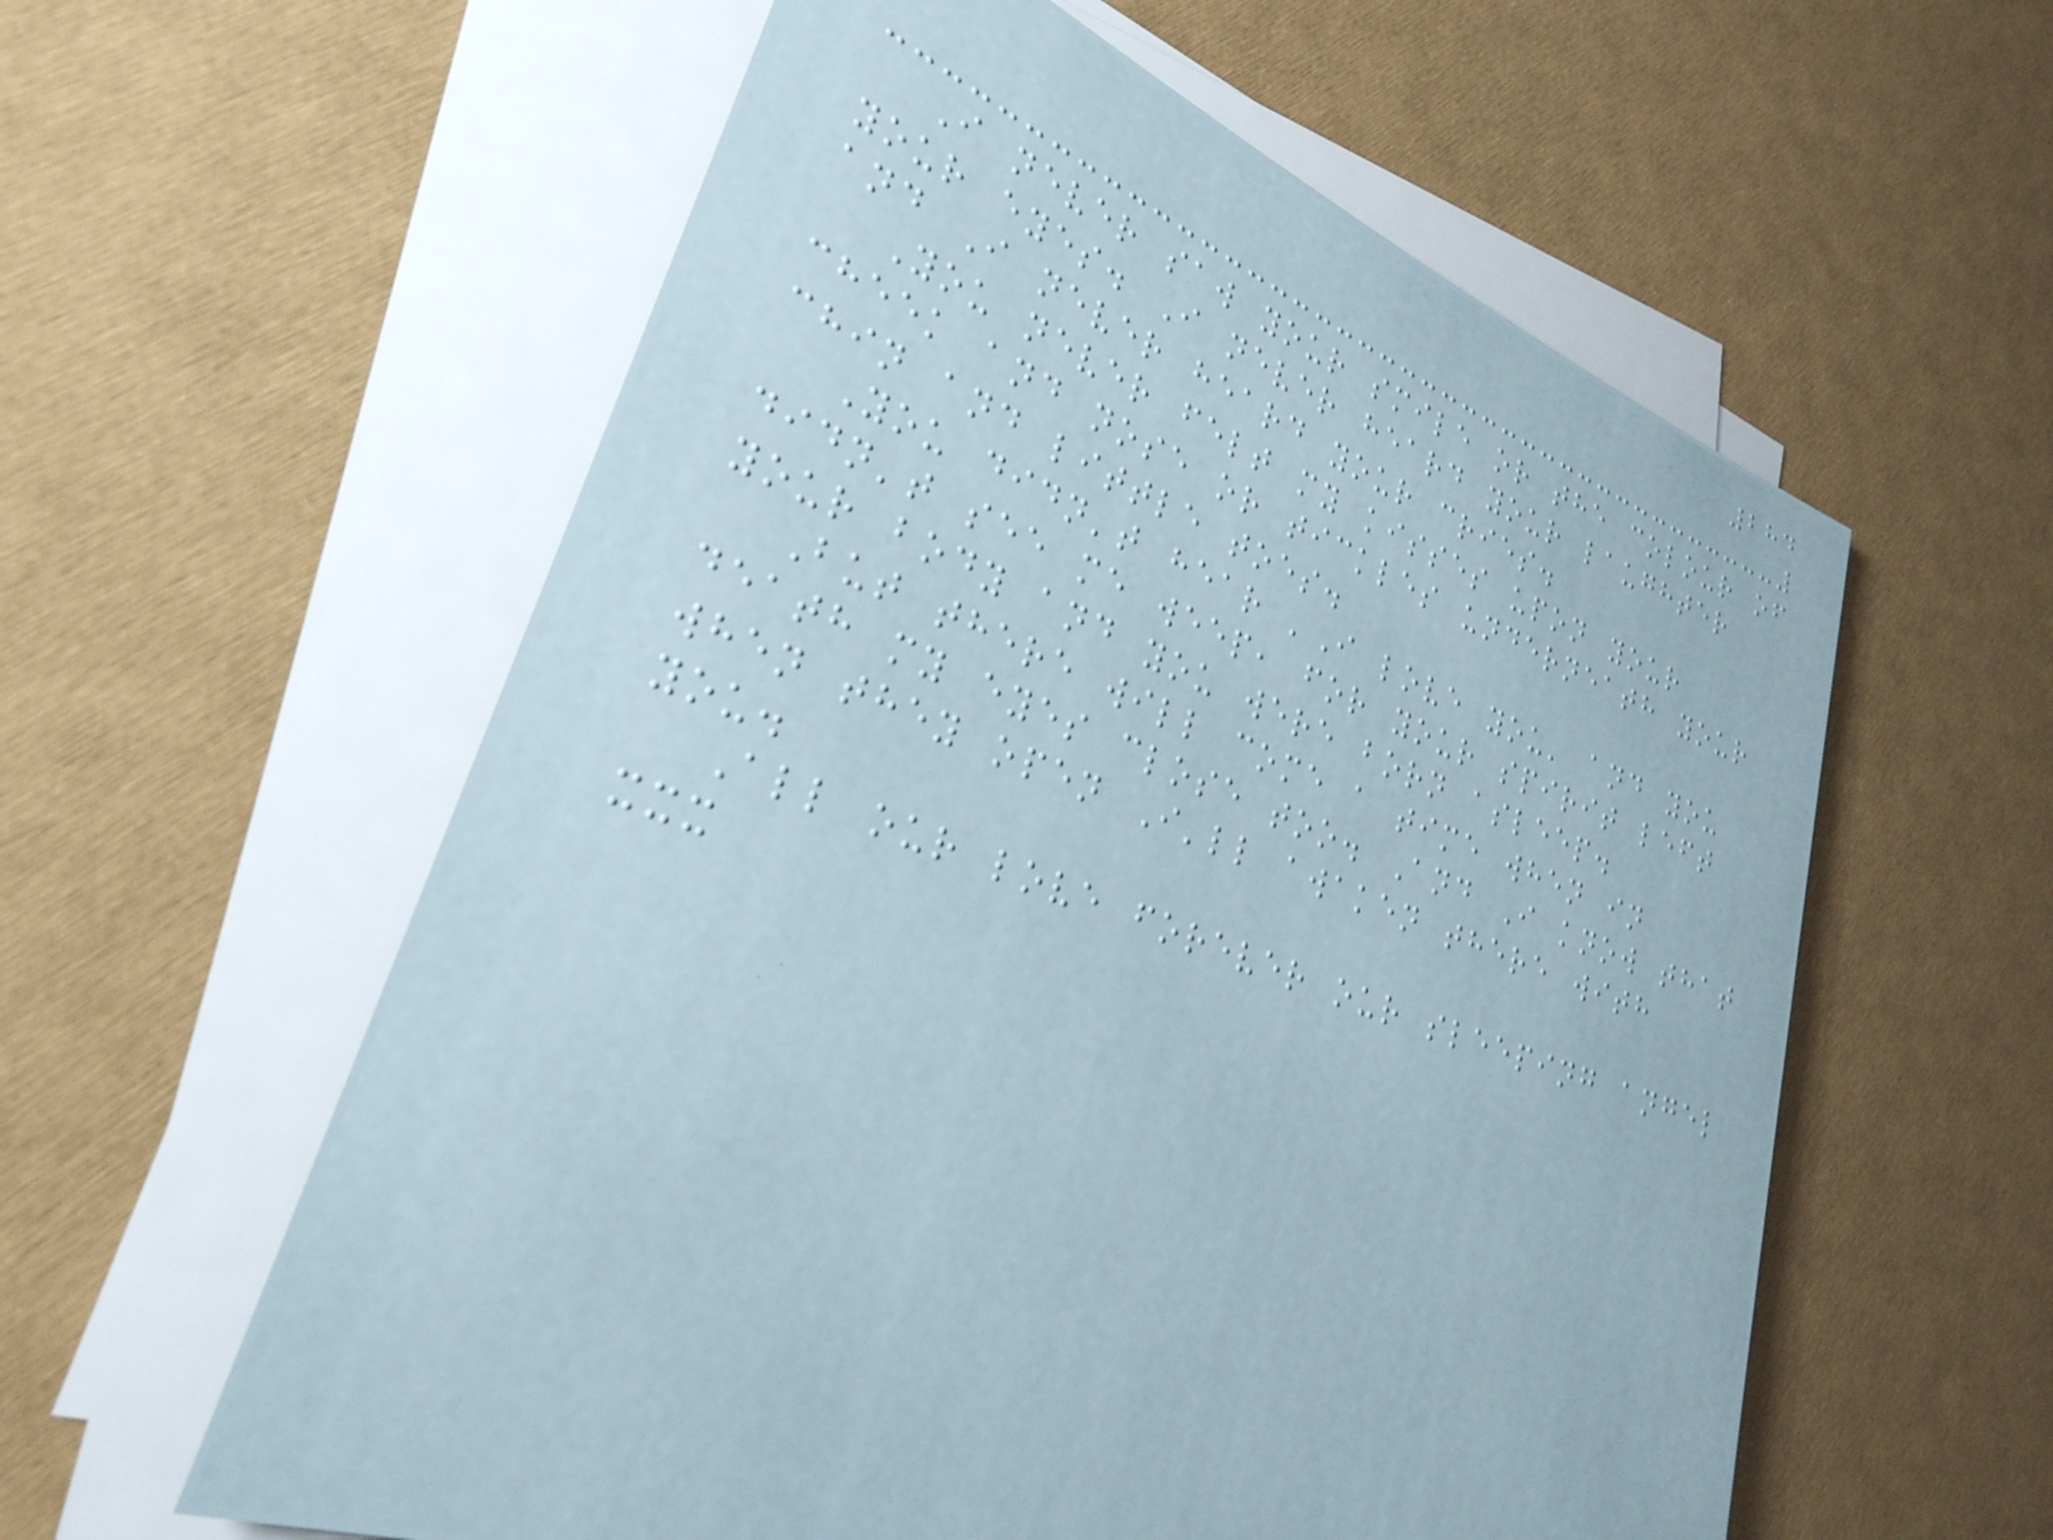284
I never saw your smile or the colour of
your eyes. I never heard your laughter
and I never heard your cries.
You never felt my kisses upon your
cheek and nose or tickles underneath your
chin and little toes.
You didn't hear 'I love you' and you
didn't see me weep, for your spirit left
your body and you were born asleep.
But there will come a time when in
death my eyes close too. And I know that
when they open I'll awaken there with
you.
All our love forever our sleeping angel
xxx
